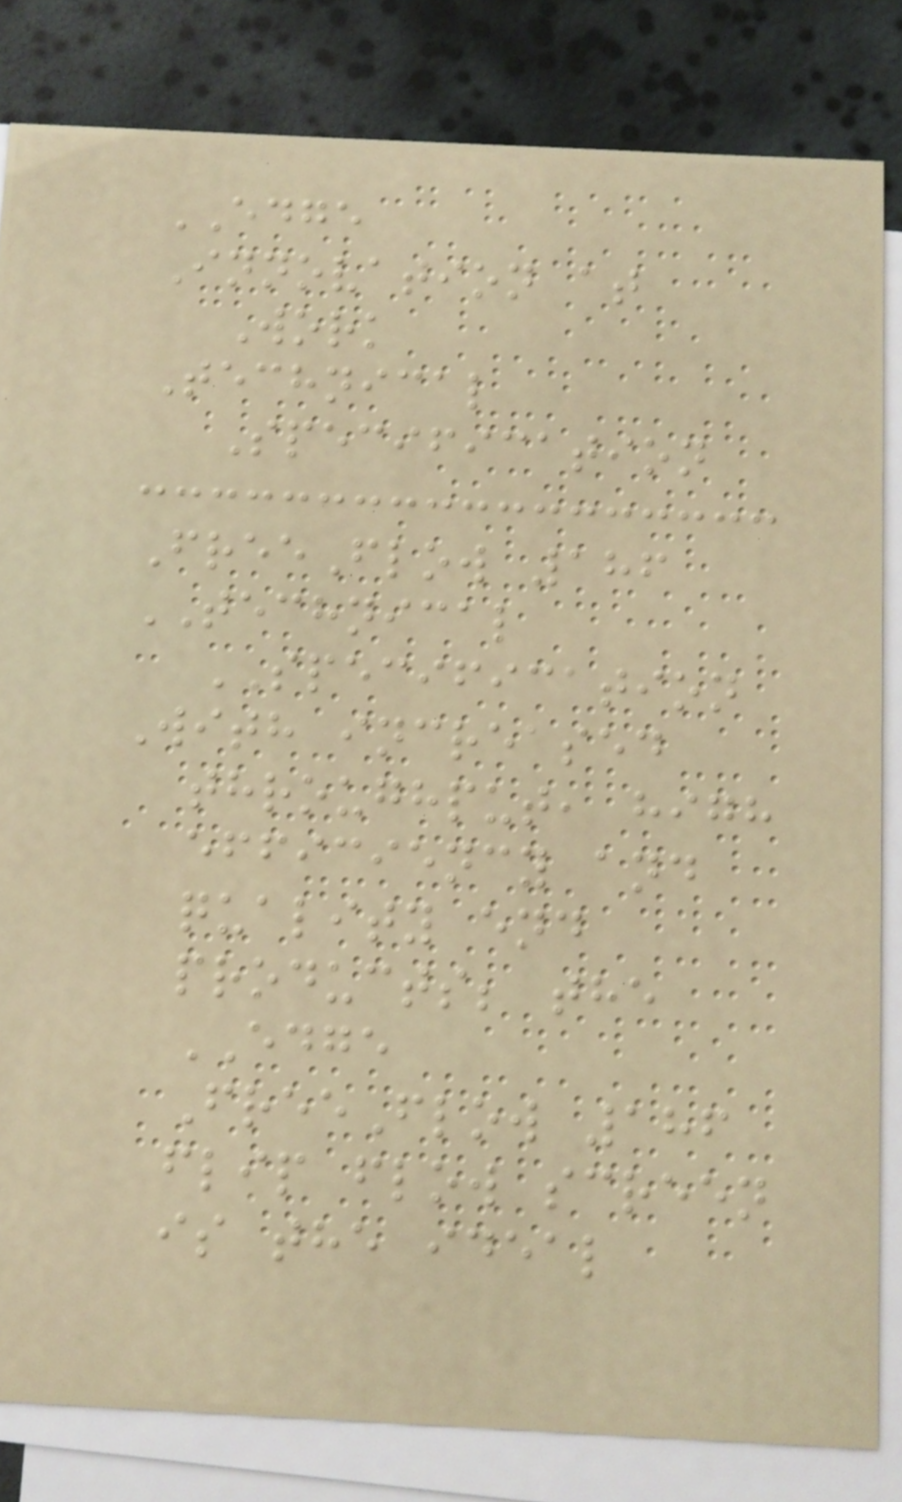EDGE
Innovation at
Work
Technical
Specification
FreeFlow 186
TECHNICAL
SPECIFICATION
With increased
throughput, high
efficiency and
quality end
products; the
EDGE
FreeFlow 186
flip flow screen
is the ideal
